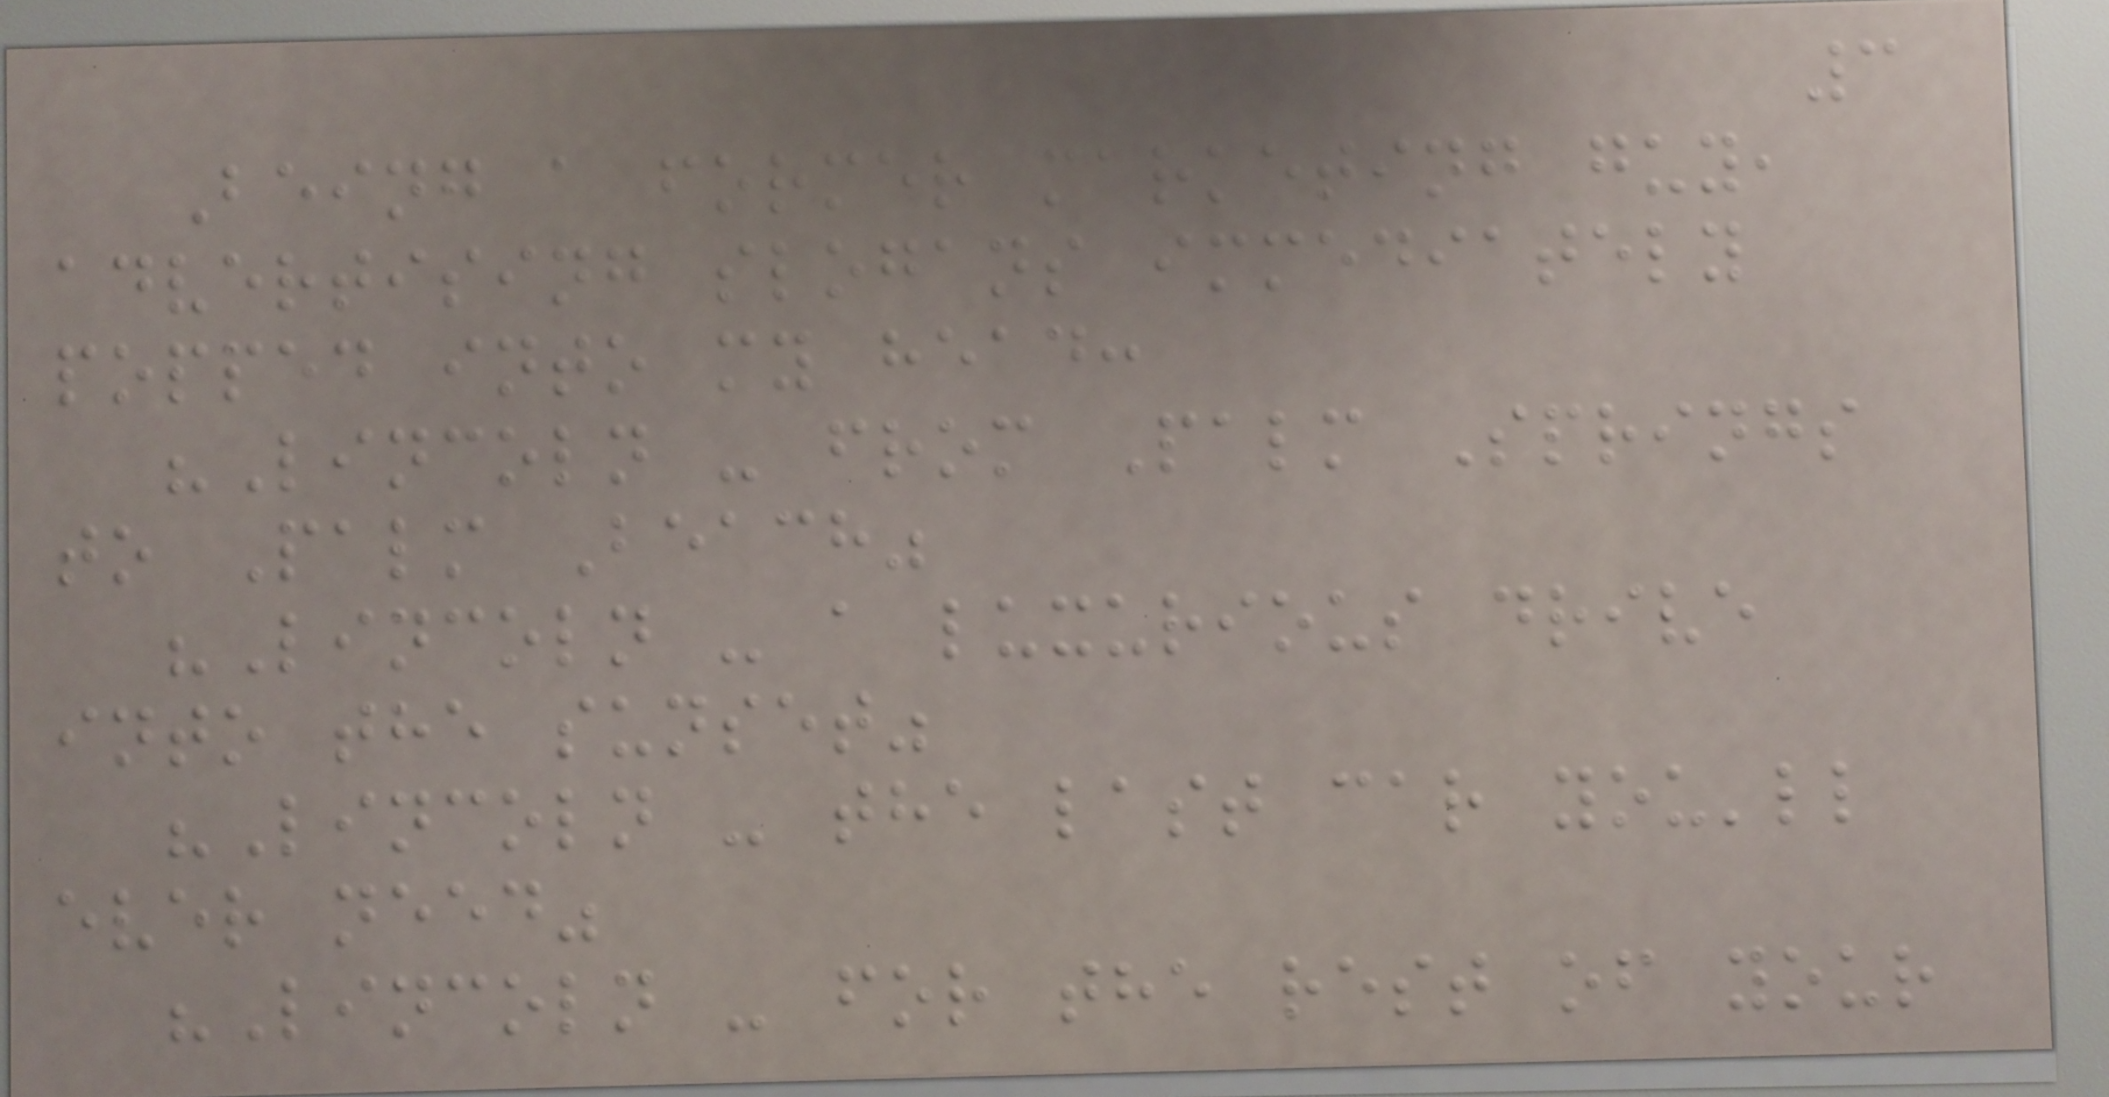3
Being a former marketing guy,
advertising slogans immediately
popped into my head:
"Lincoln - from Palm Springs
to Palm Beach"
"Lincoln - a luxurious drive
into the sunset"
"Lincoln - the last car you'll
ever need"
"Lincoln - for the rest of your
